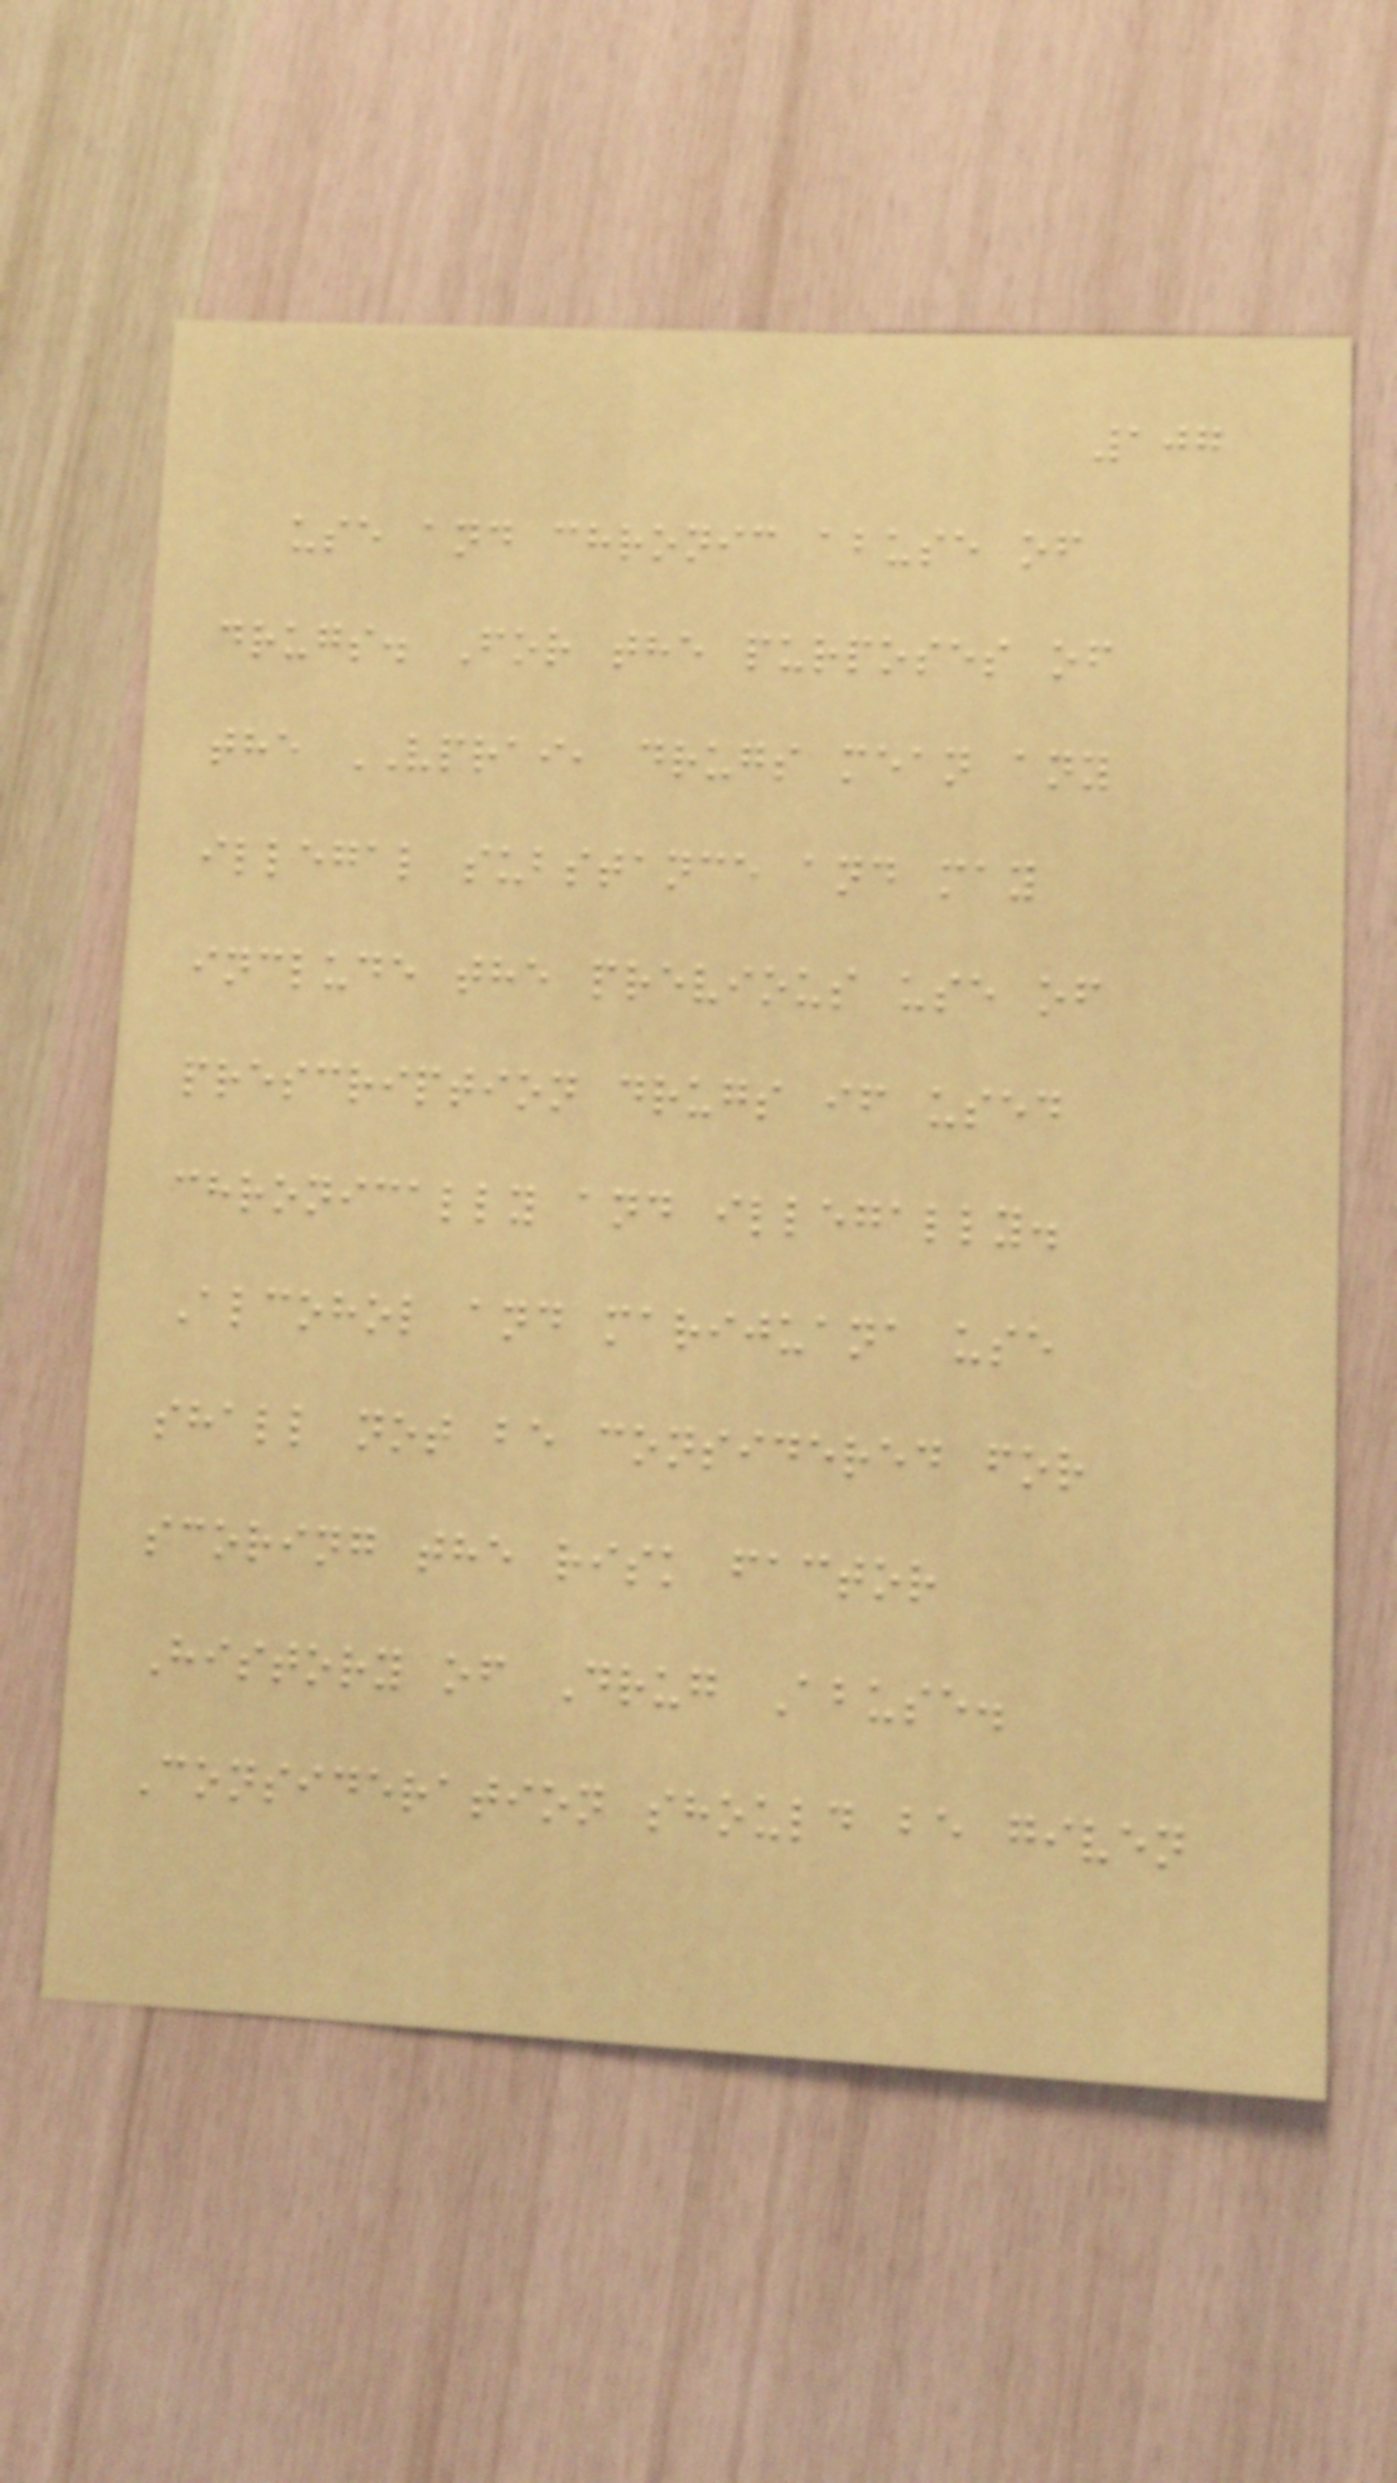107
use and chronic abuse of
drugs. For the purposes of
the VPRAI, drugs mean any
illegal substance and may
include the previous use of
prescription drugs if used
chronically and illegally.
Alcohol and marijuana use
shall not be considered for
scoring the risk factor
History of Drug Abuse.
Consideration should be given
